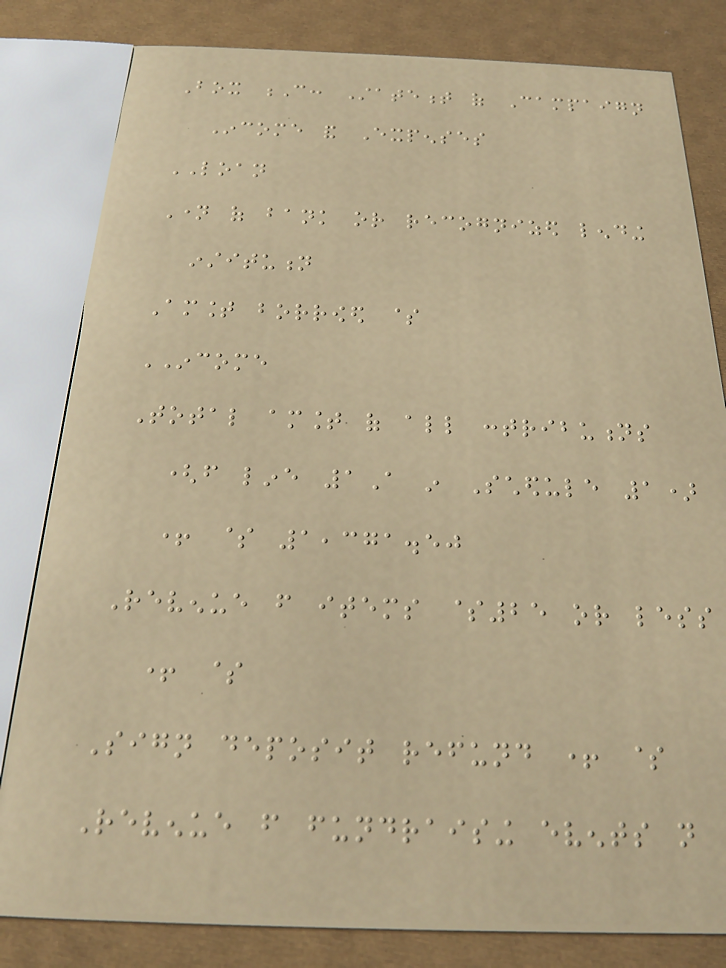Box C: Statement of Campaign
Income and Expenses
LOAN
Name of bank or recognized lending
institution
Amount borrowed $
INCOME
Total amount of all contributions
(from line 1A in Schedule 1)
+ $ 1,371.50
Revenue from items $25 or less
+ $
Sign deposit refund + $
Revenue from fundraising events not
